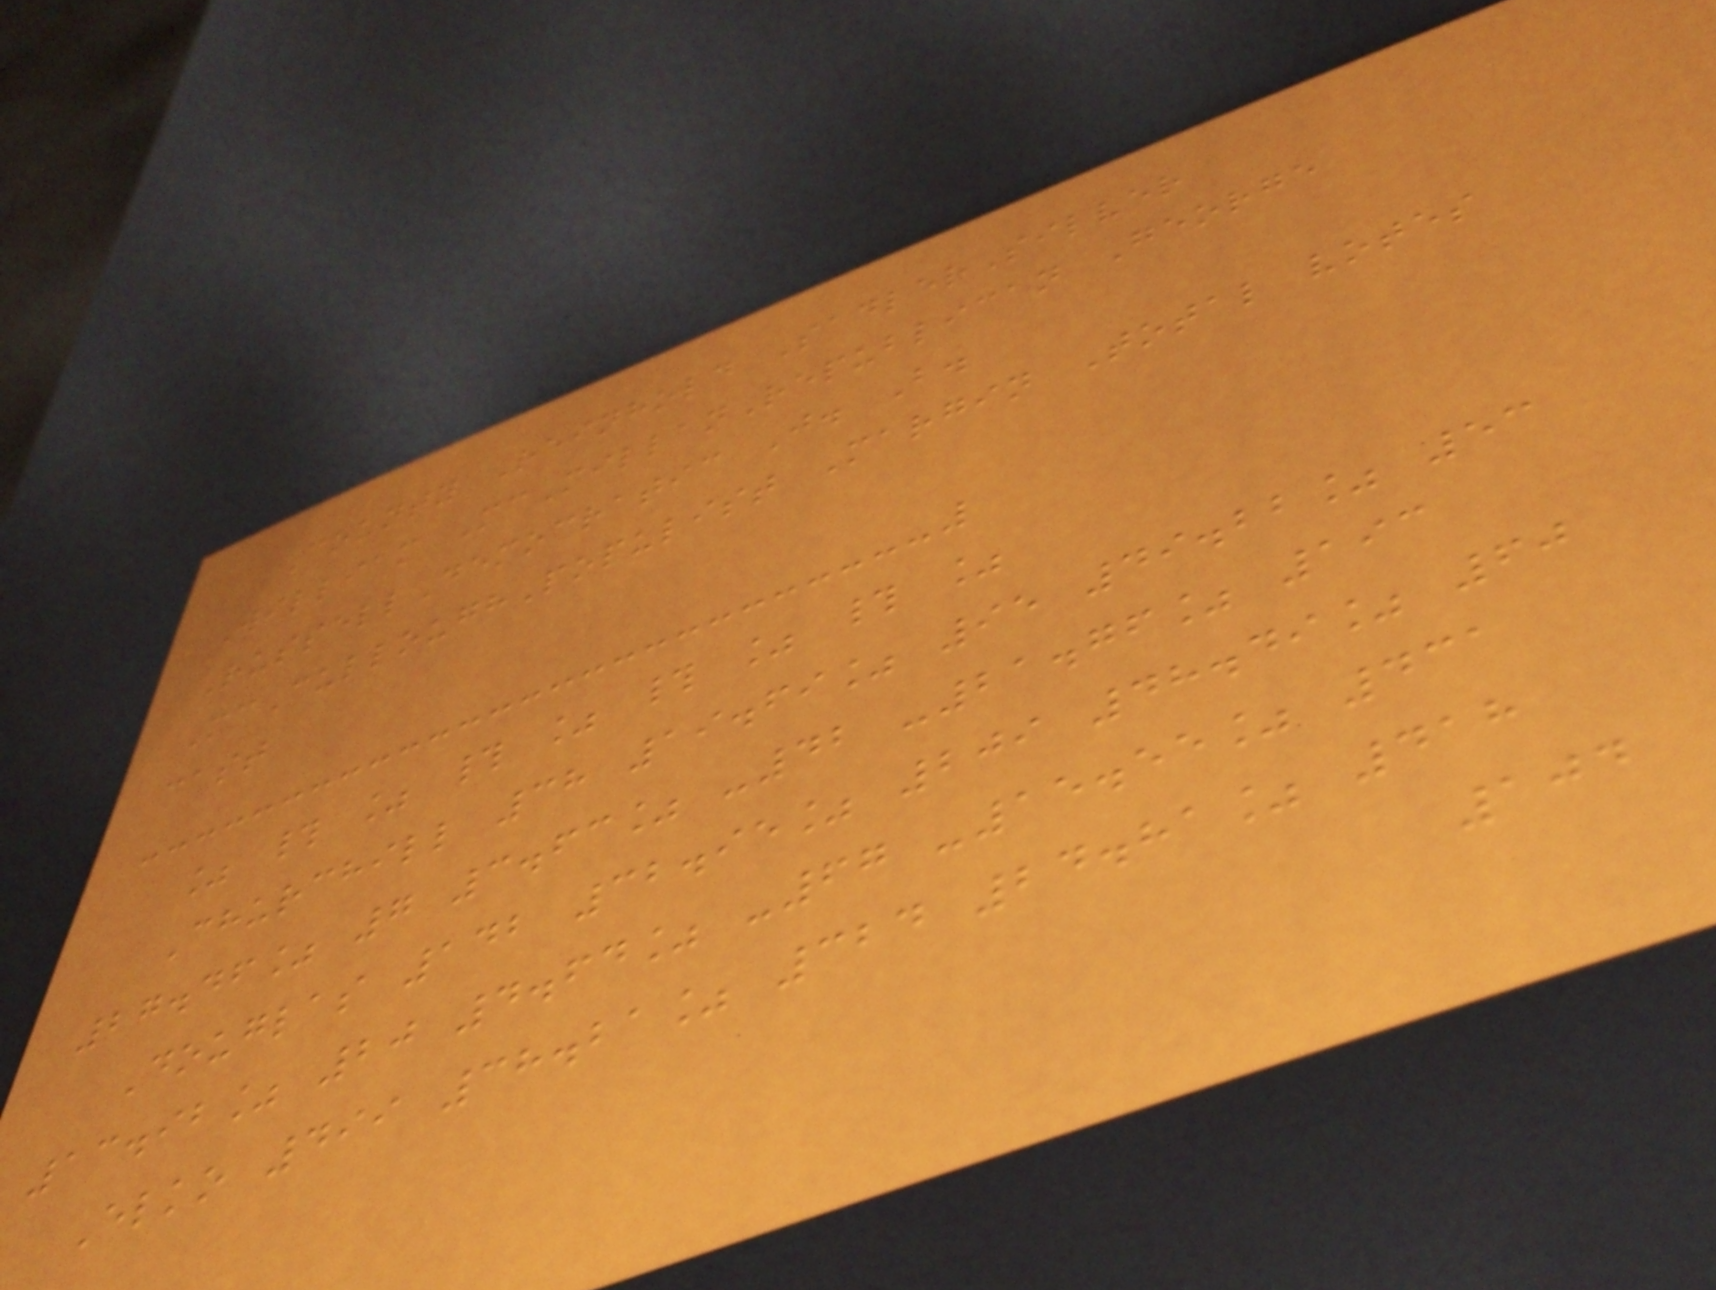County Reinhold SadlerSilver
William McMillanRepublican George
RussellDemocratic J. B.
McCulloughPopulist Margin Total votes
cast
% # % # % # % # %
Churchill 38 19.69% 95 49.22% 53
27.46% 7 3.63% -42 -21.76% 193
Douglas 142 32.95% 209 48.49% 60
13.92% 20 4.64% -67 -15.55% 431
Elko 499 38.21% 324 24.81% 418
104
